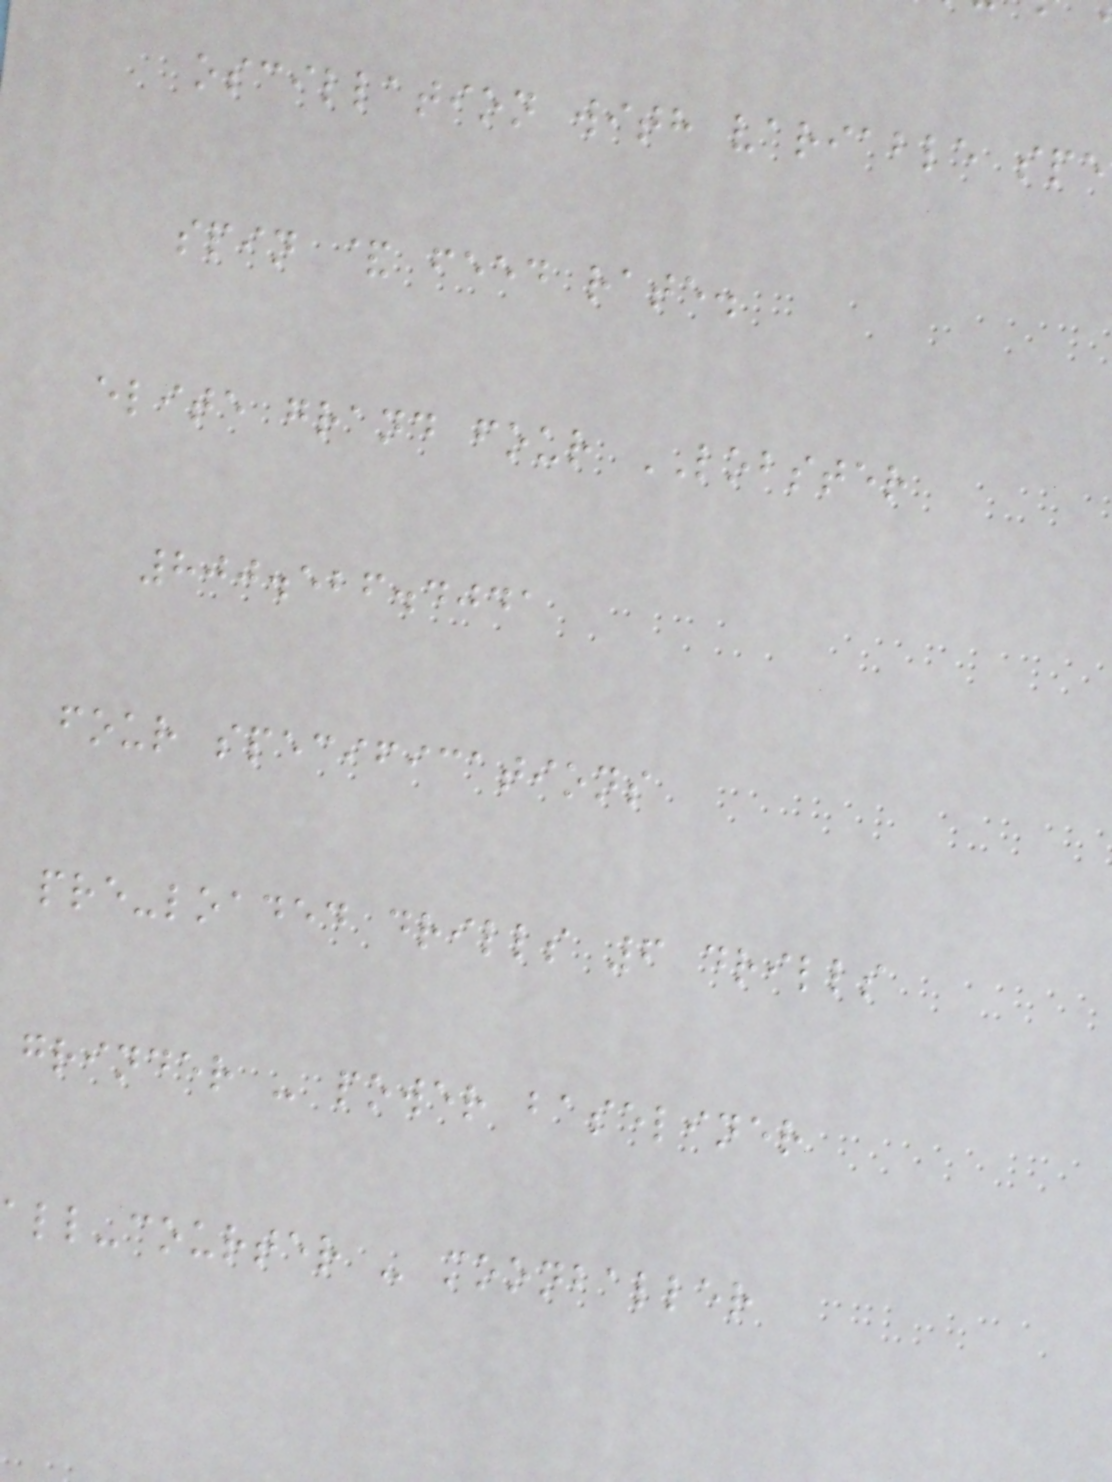oscillation with variable spe
spin & feed rate.
elite grand four LOBSTER
800.526.4041
four specifications
pre-loaded drills 6 drills
grinder - power baseliner
all-courter - moonballer
